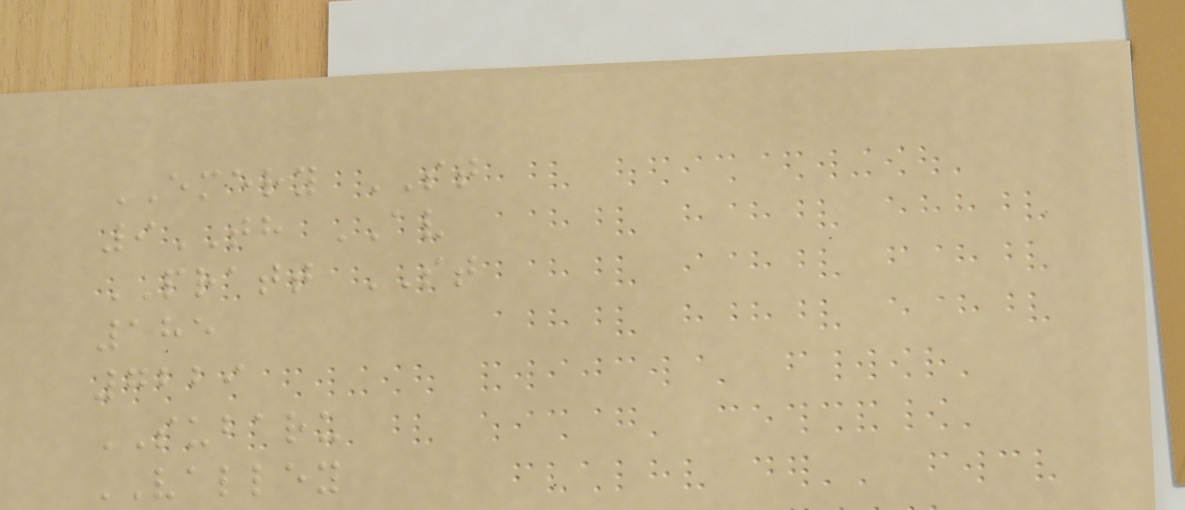EMERY ST
9TH AV
PRATT ST
185
7229
SUBARU
VALLEY
